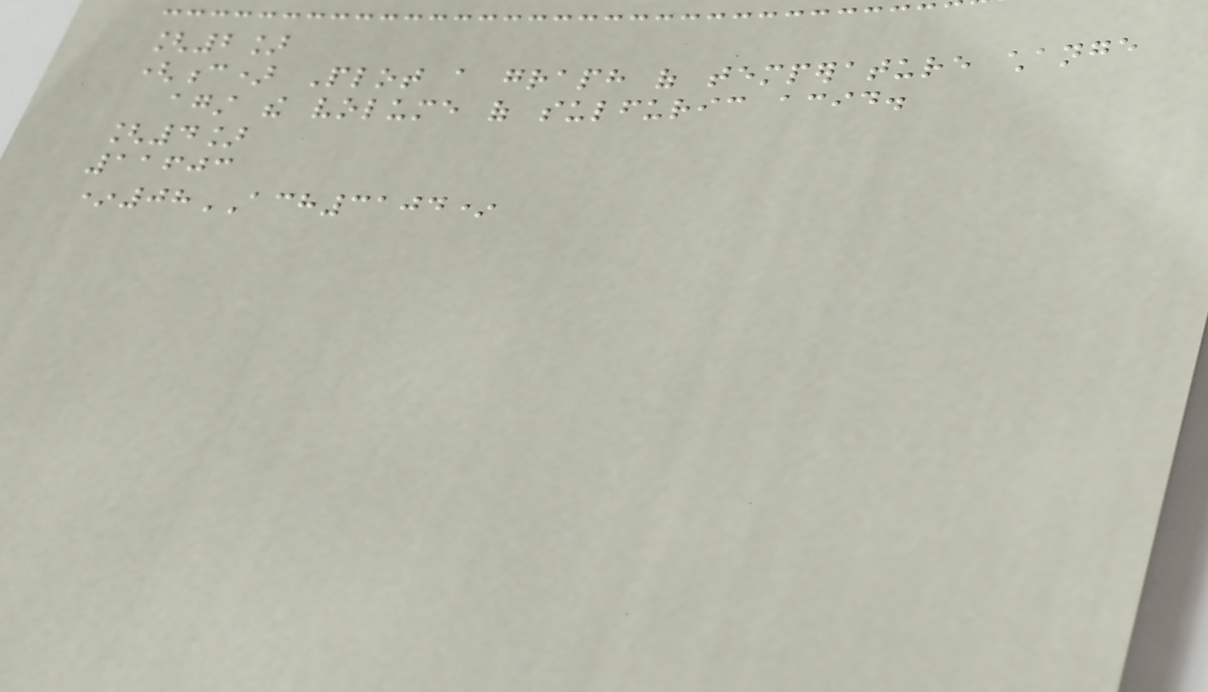[2]
(c) Plot a graph of temperature change
against the volume of sulfuric acid.
[4]
11603
*08ACH3104*
